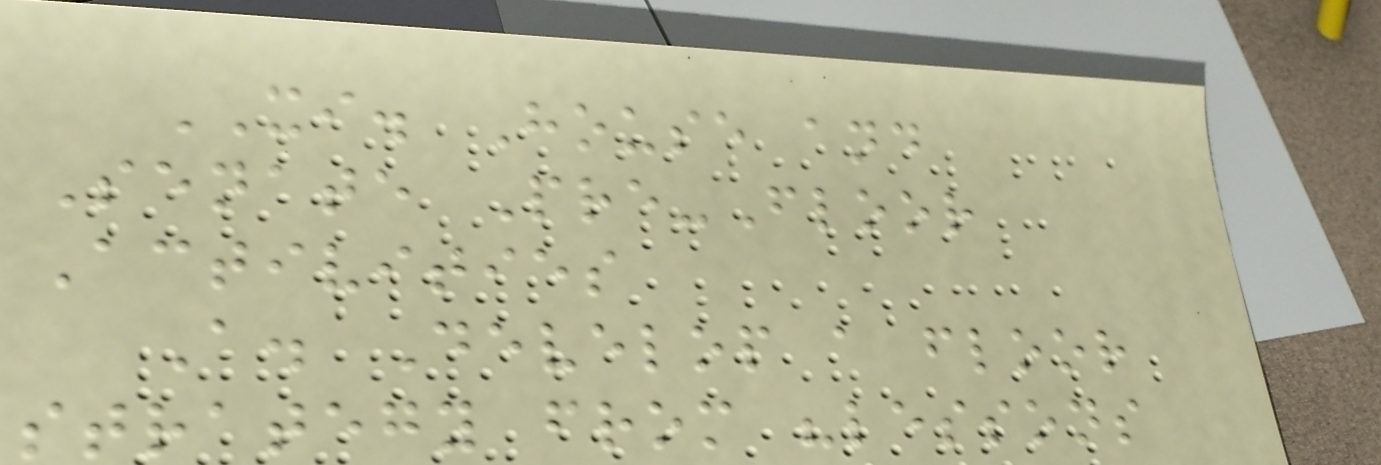XI. House and
Senate Pre-Floor
Activities
A. Develop a floor
strategy from "lessons
